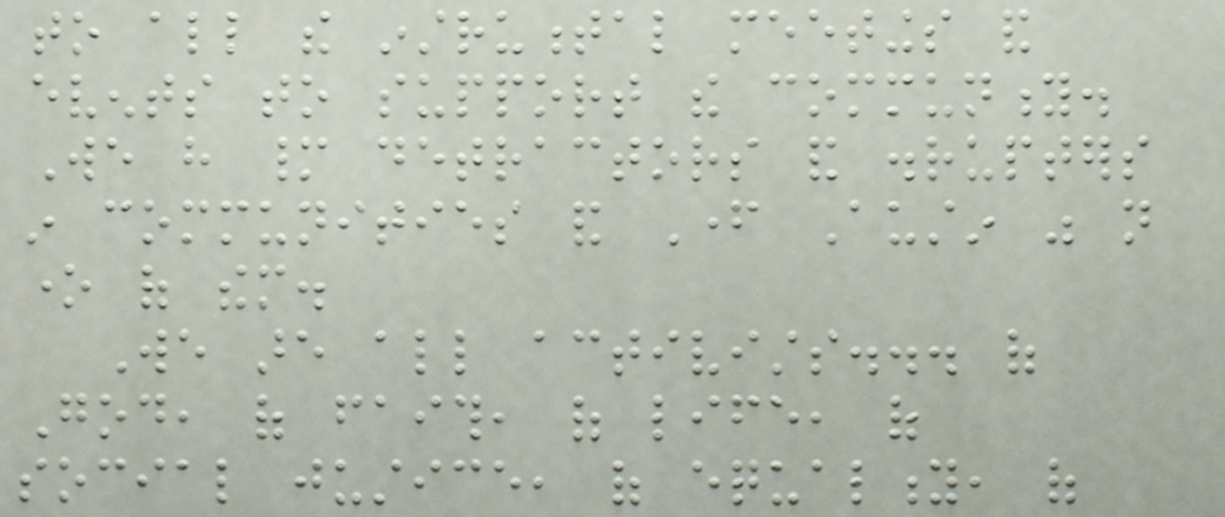to all the instrumental meetings and
events to support the community.
We have many detractors and disrupters
in communities and Father Austin was not
one of them.
We are all activists... of
God, of faith, of life, of
social justice, of equality, of
